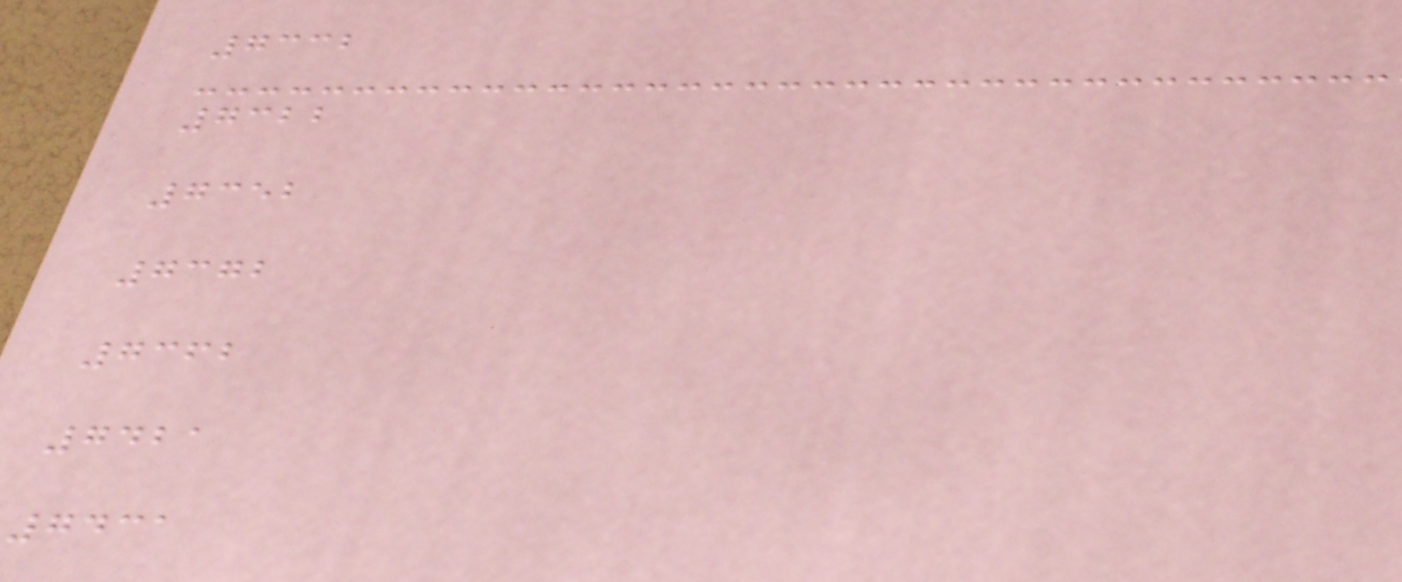7332
7322
7352
7372
7362
7421
7431
